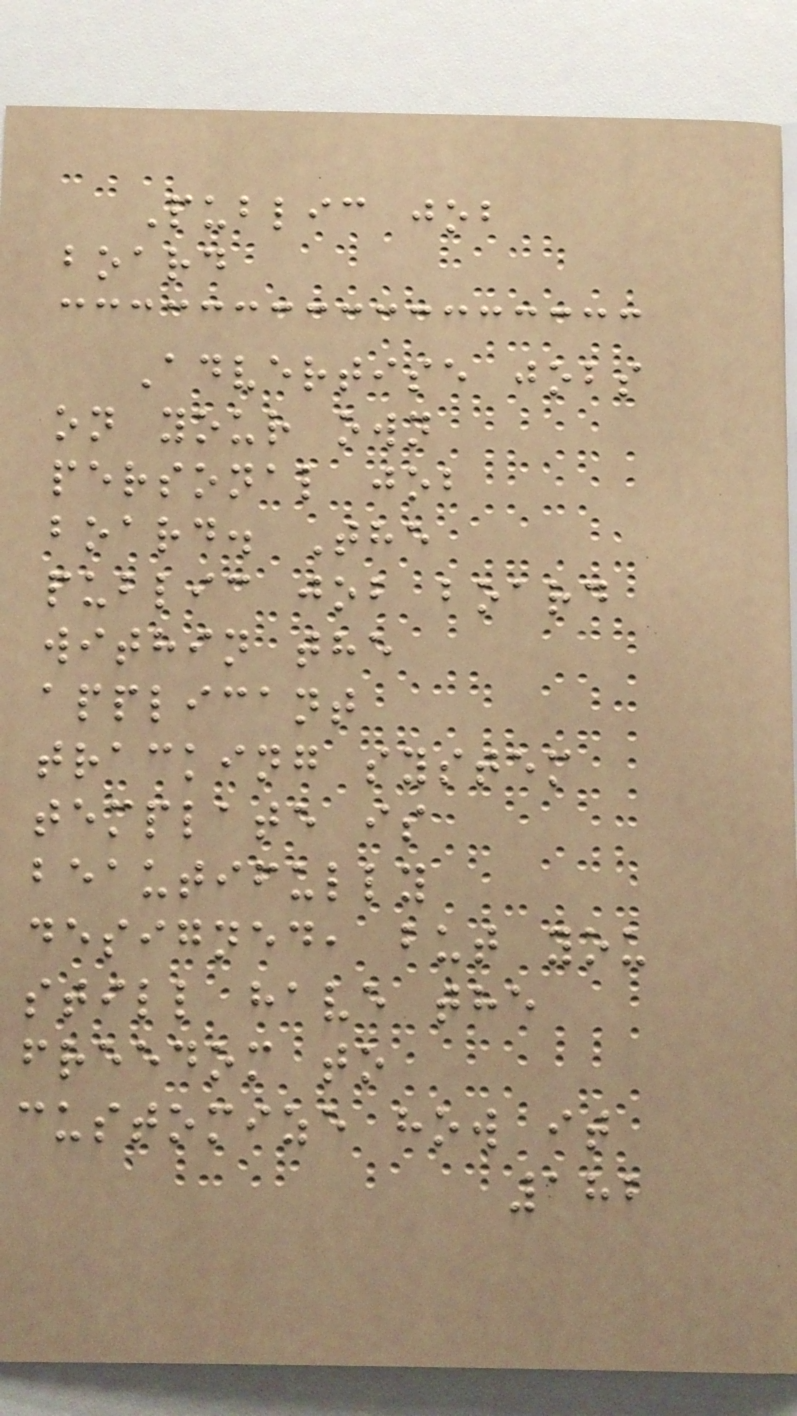Public job
board
Advertise jobs
on your own
personal job
board. The
public job board
within the
applicant
tracking system
template is
beautifully
designed, but you
still have the
freedom to
customize how it
182
